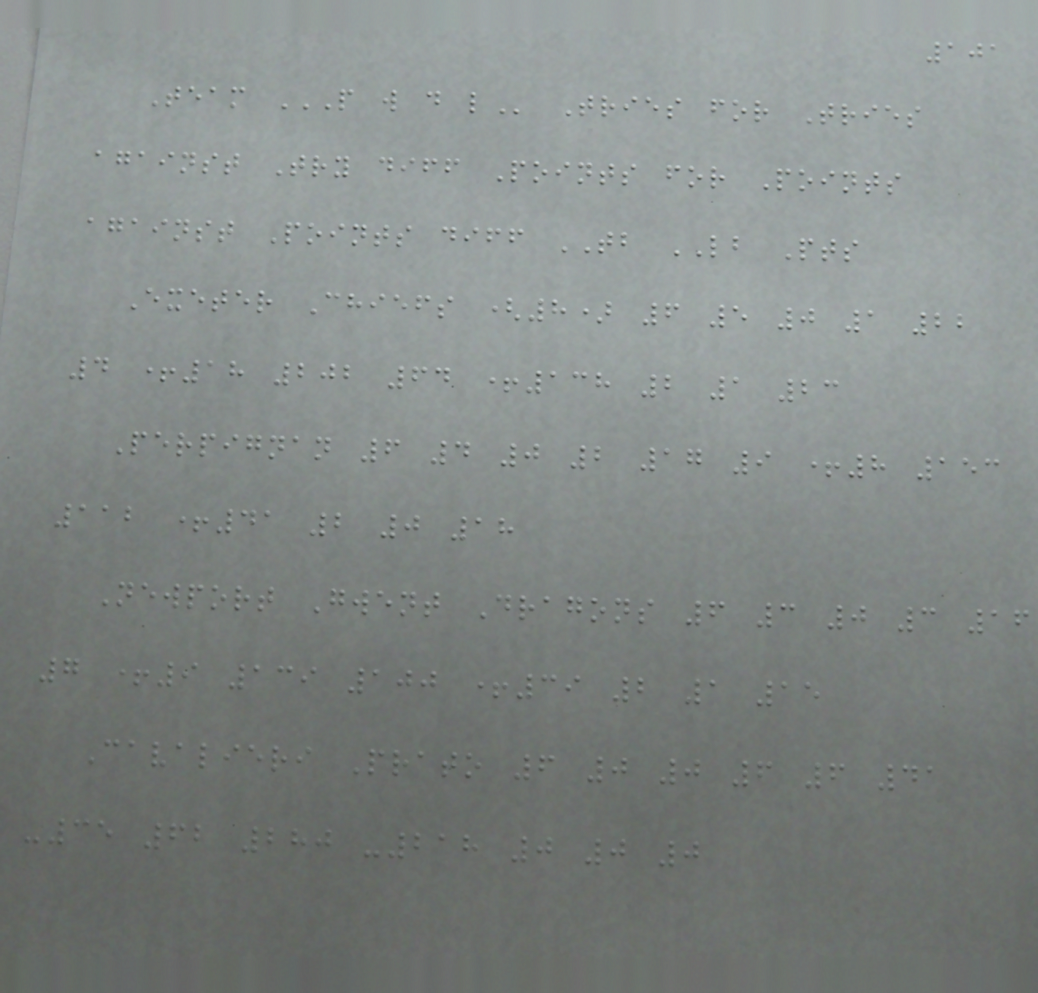101
Team P W D L Tries for Tries
against Try diff Points for Points
against Points diff TB LB Pts
Exeter Chiefs (8) 6 5 0 1 22
4 +18 202 64 +138 2 1 23
Perpignan 6 4 0 2 17 9 +8 153
112 +41 2 0 18
Newport Gwent Dragons 6 3 0 3 16
7 +9 139 100 +39 2 1 15
Cavalieri Prato 6 0 0 6 6 41
-35 62 280 -218 0 0 0
